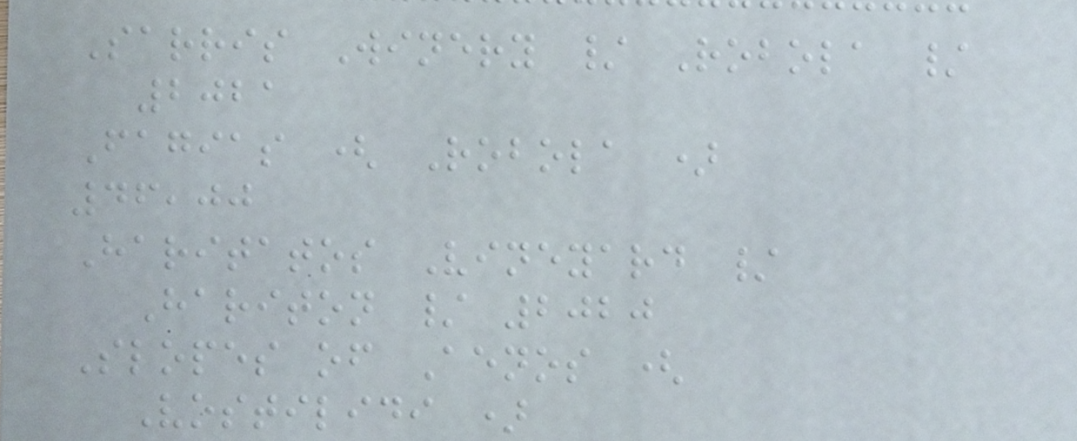Sarris Winery / Robola /
2021
Fagias ( Robola )
46,00
Haritatos Vineyard /
Hariton / 2020
Slopes of Aenos (
Vostilidi )
